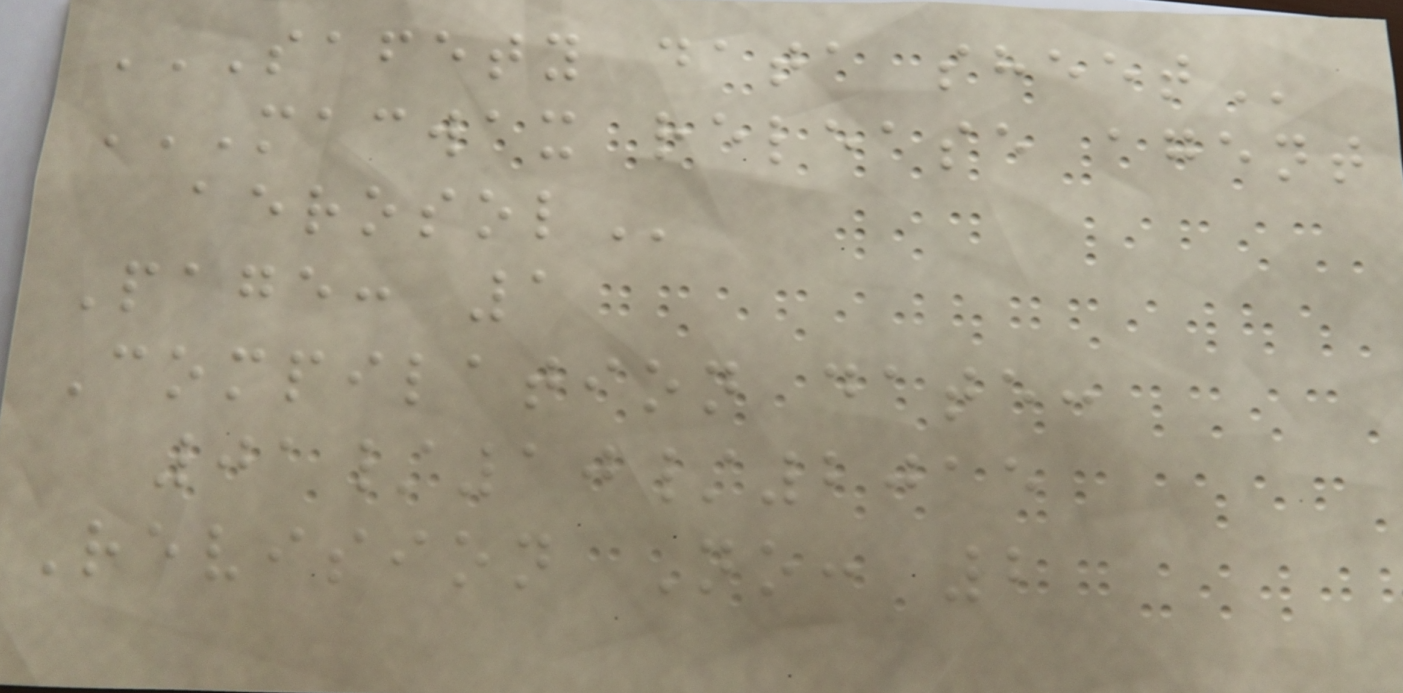SAFETY DATA SHEET
MACWAX RELEASE AGENT
AEROSOL
Page: 1
Compilation date:
01/10/2015
Revision No: 2
